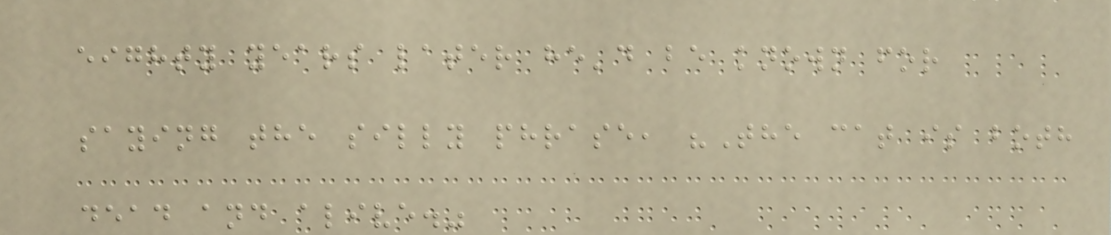eighty years later he'd be known for
saying the silly phrase, "The cat is both
dead and alive."
